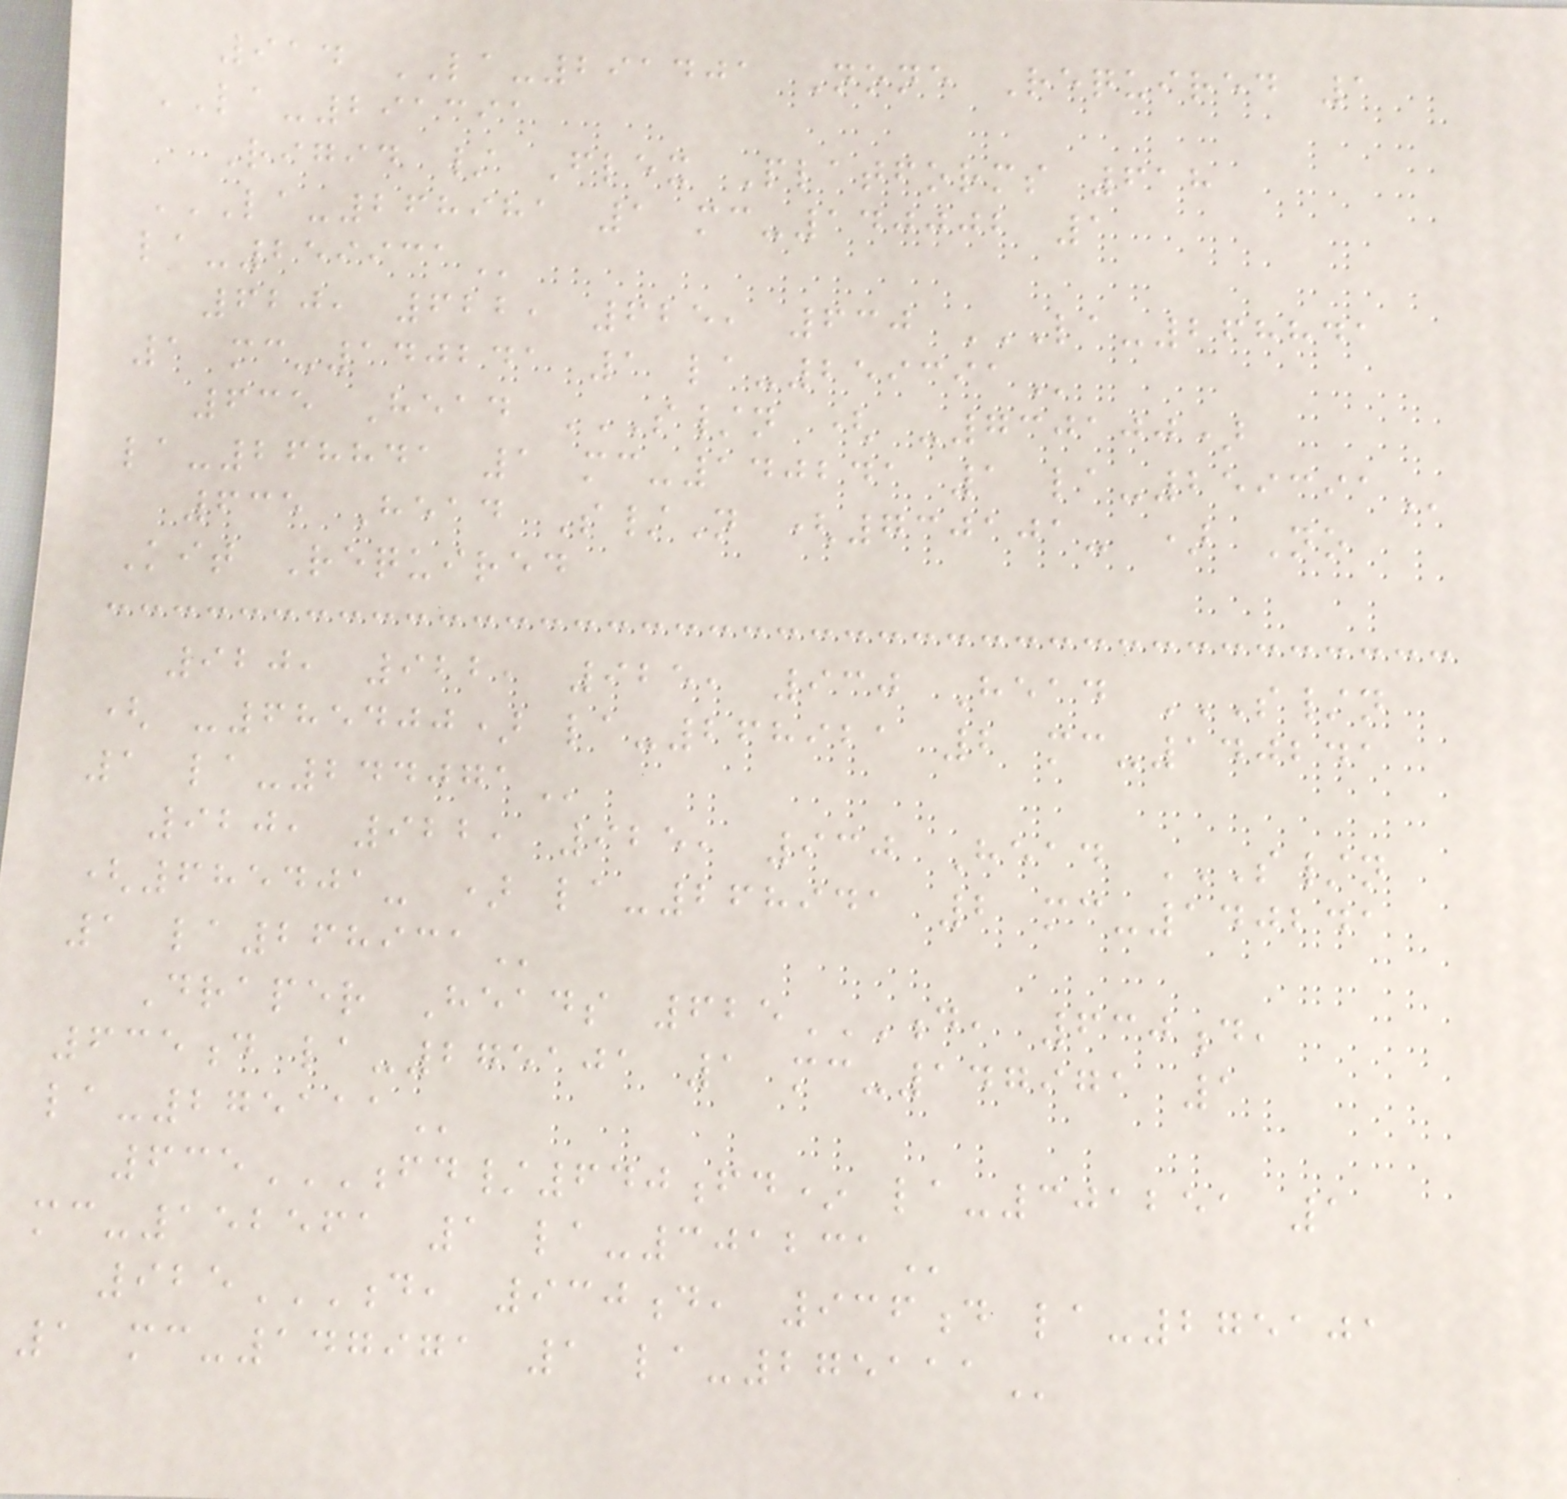914 LA-291401 None Required 1
LA-291391
Rigid / Flex Platforms 618
LA-268981 1 MC-140002 1
LA-259931
620, 622, 625, 630 LA-268841
1 MC-140241 1 LA-259391
635 Head S/N ( -730100)
LA-268841 1 MC-140241 1 LA-259391
635 Head S/N (730101- ) No
Kit Required
920, 922, 925, 930 Head S/N
( -685400) LA-268921 2 MC-140241
1 LA-244071
920, 922, 925, 930 Head S/N
(685401- ) LA-268941 2 MC-140241
1 LA268931
Draper Heads 625D, 630D,
635D LA-275101 1 MC-147971 1
LA-275111
635FD/640FD* LA-301251 1
MC-152561 1 LA-301231
925D, 930D, 936D LA-275101
1 MC-147971 1 LA-275111
